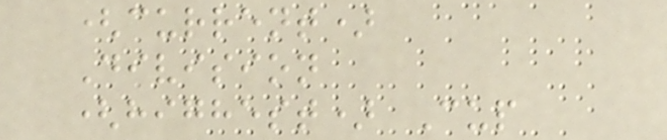(current)
Division
(highest) Cup
